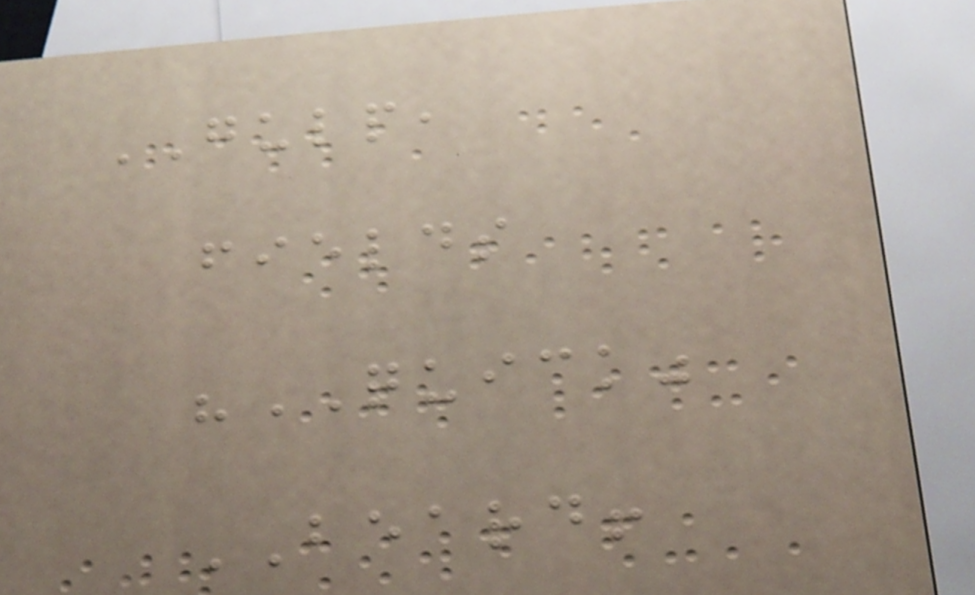GULP,
fields
"QUICK"
BEARD!
